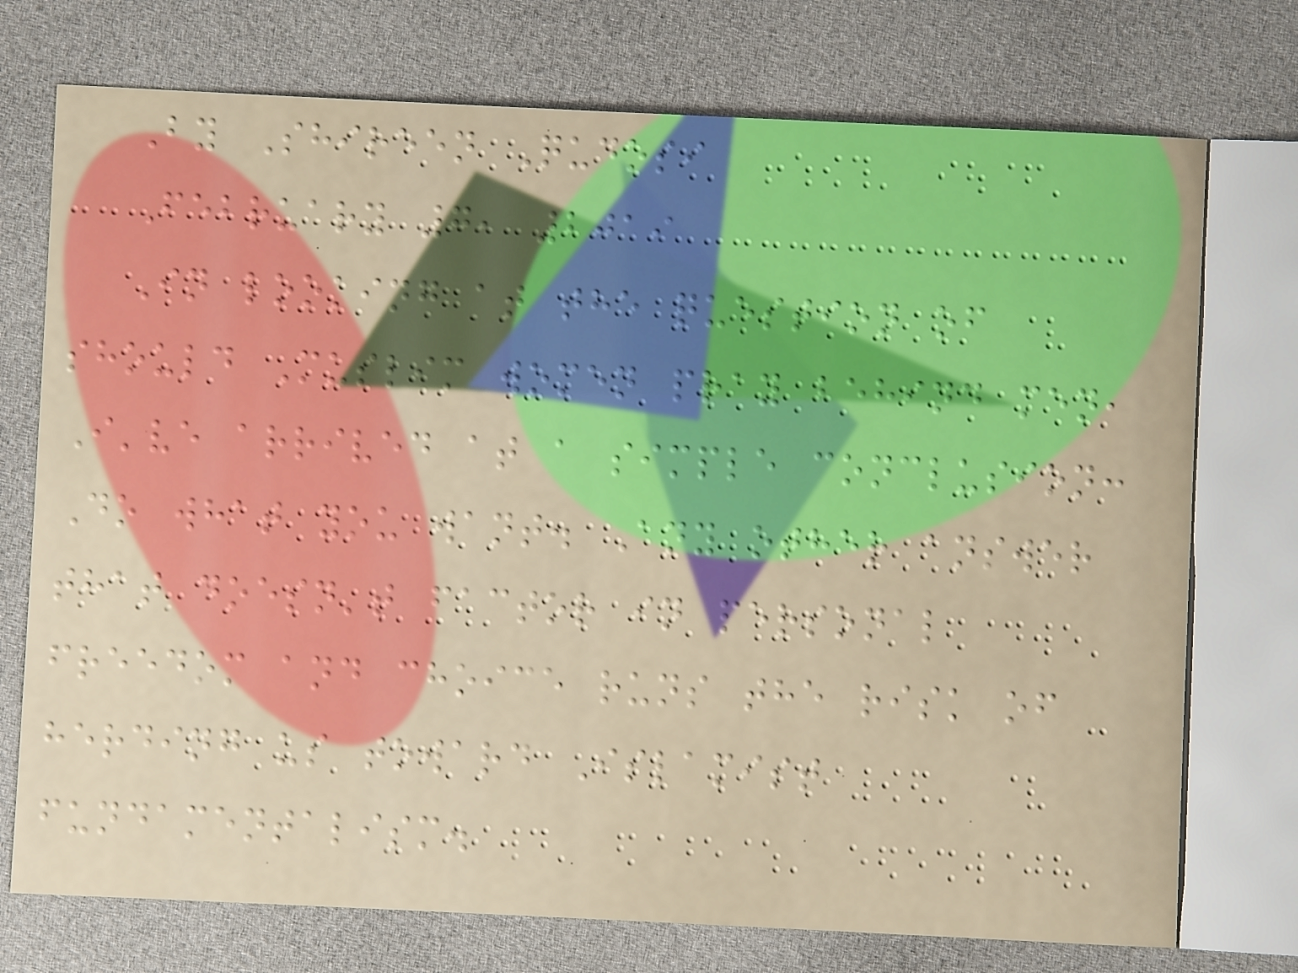By Shireen Qudosi
February 7, 2019
In looking at the question of
should Muslim women pray behind men,
I've arrived at a simple conclusion:
Do what you want. Any other answer
that doesn't factor in personal
freedom and choice runs the risk of
herding us toward Islamist
fundamentalism.
